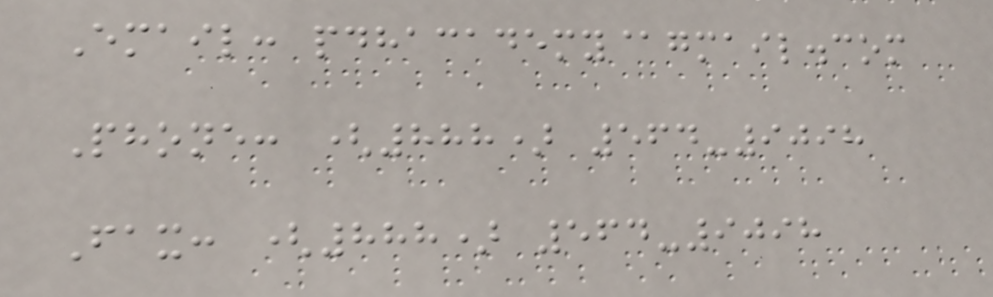Email: pdhacademy@gmail.com
Phone: (888) 564-9098
Fax: (888) 564-9098
